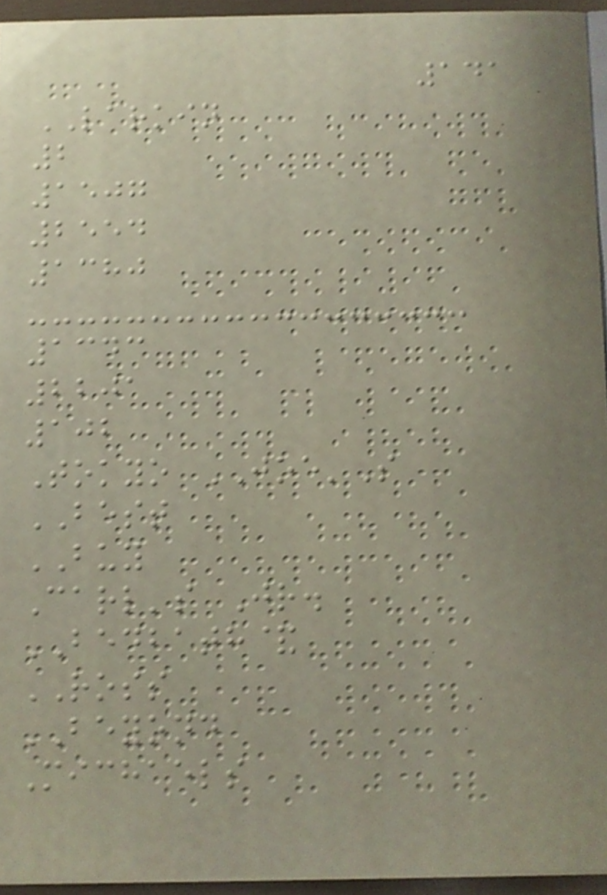141
LARKIN
2
1507
2554
1380
1343
2201
102
Tokyo JOE'S
BEST
BUY
Carl's Jr.
BEDBATH&
ROSS
BEYOND
Michaels
